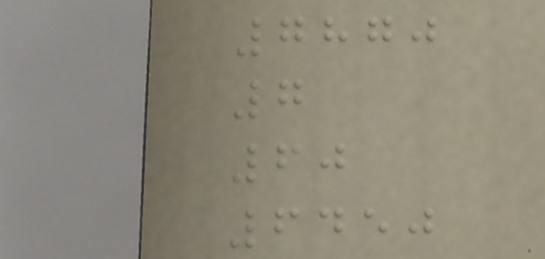7870
7
60
6450
